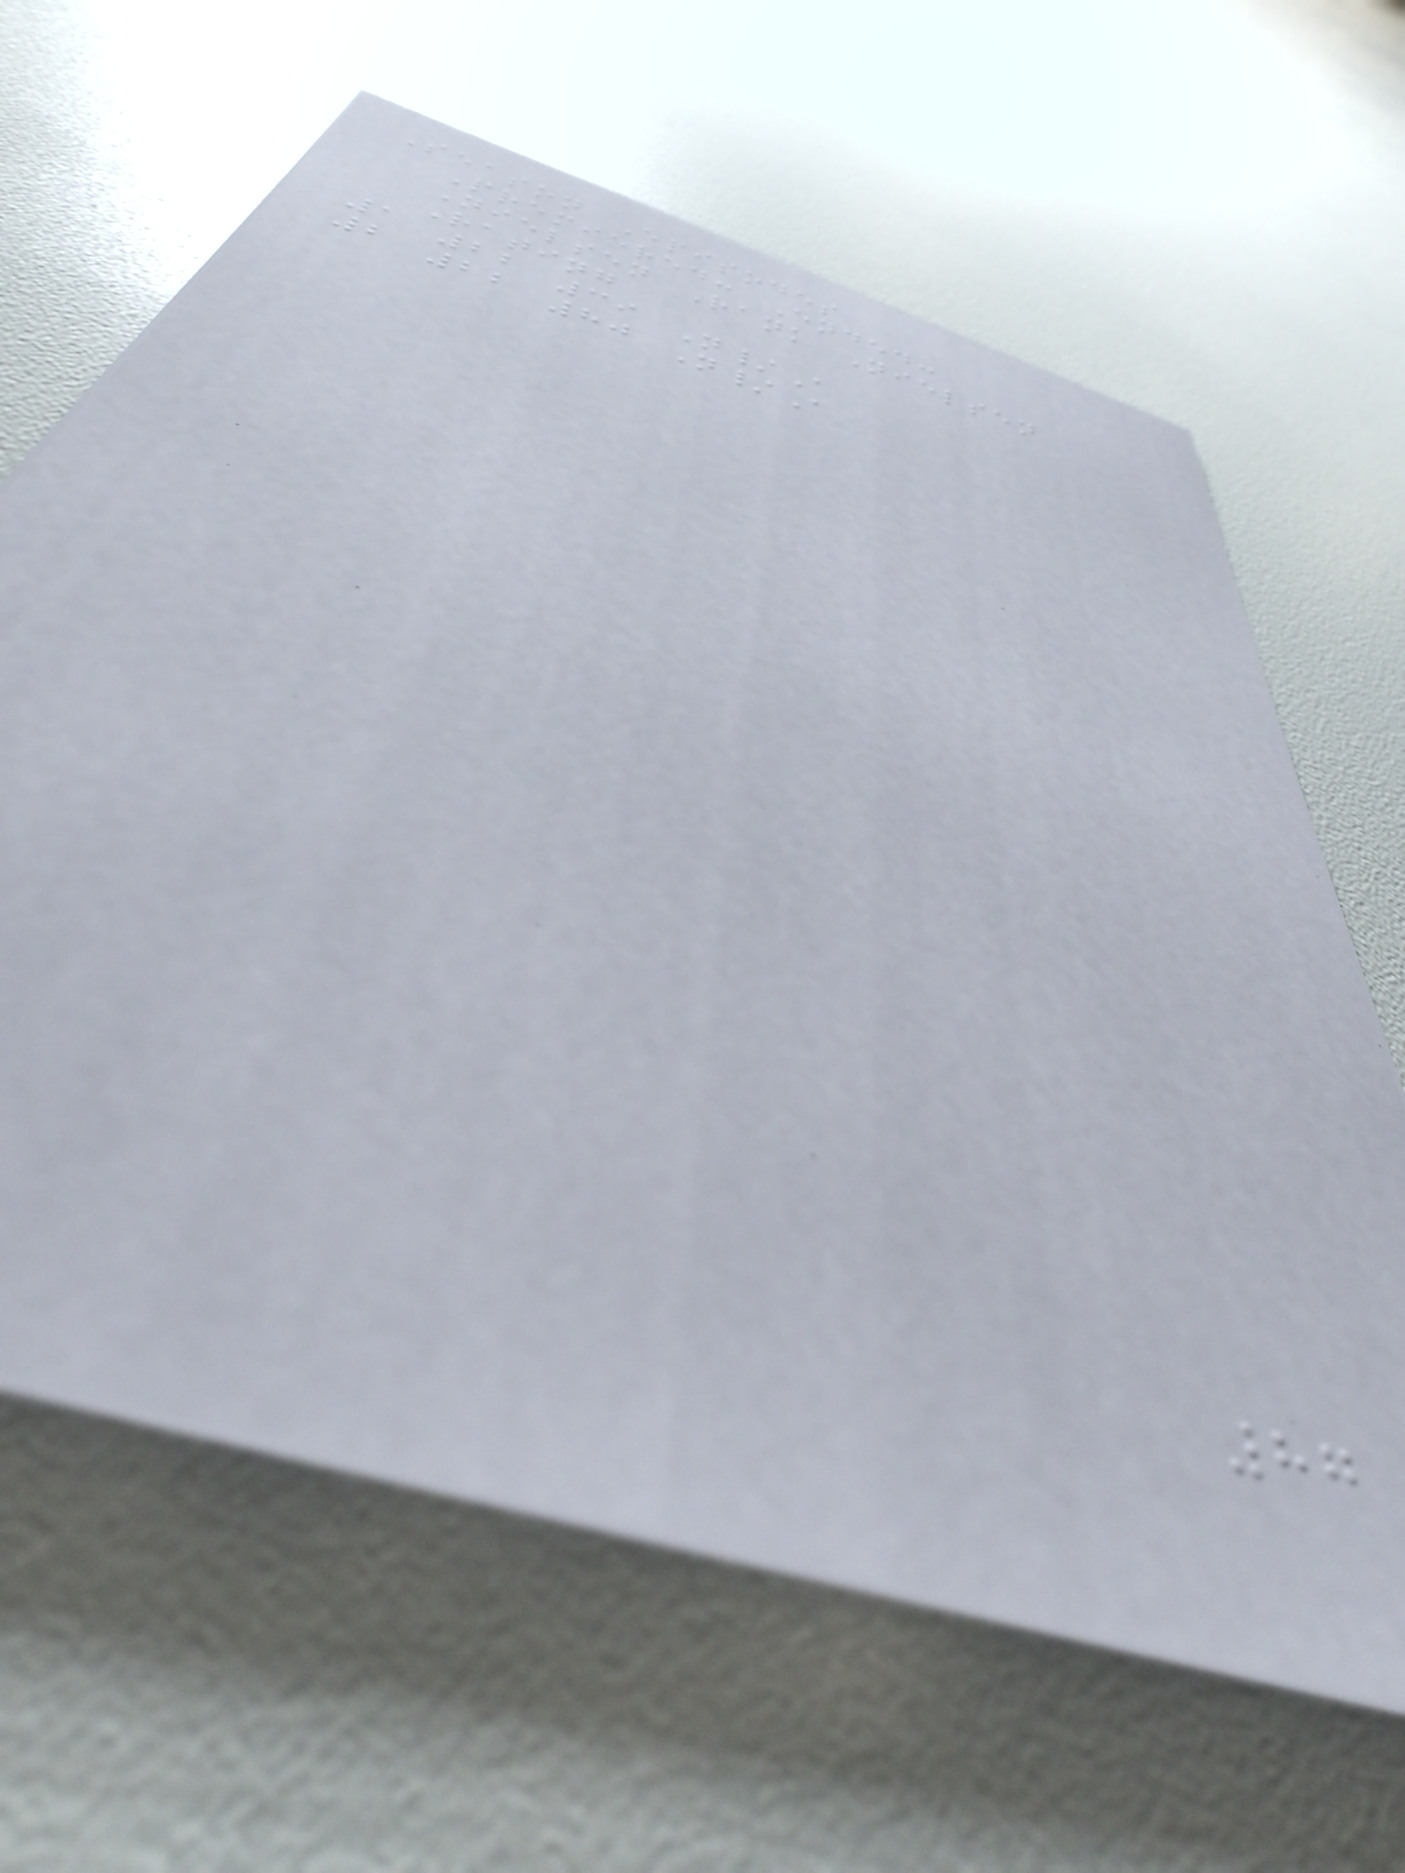Season Episodes
Premiered: Ended:
Nielsen Rank Nielsen
Rating
1 22 39 N/A
2 22 80 N/A
87
